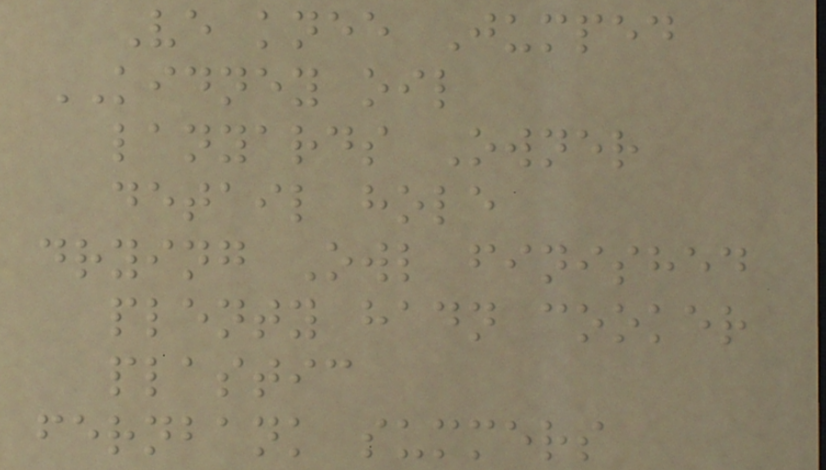Ve knee Jumped
KIDNEY oil
lanyards Owner
detail hole
drying Owl finished
plenty hadn cooker
plastic
fernbank summers
